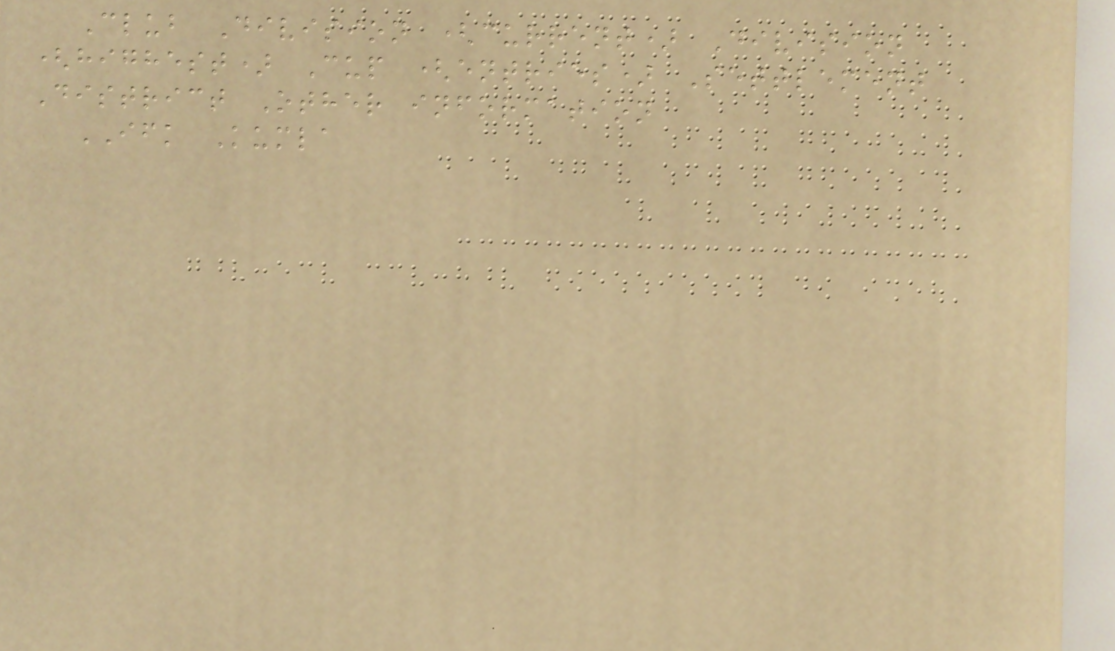Club Division (current) Division
(highest) Cup (entries) Settlement
District Other information
IFK Kumla
